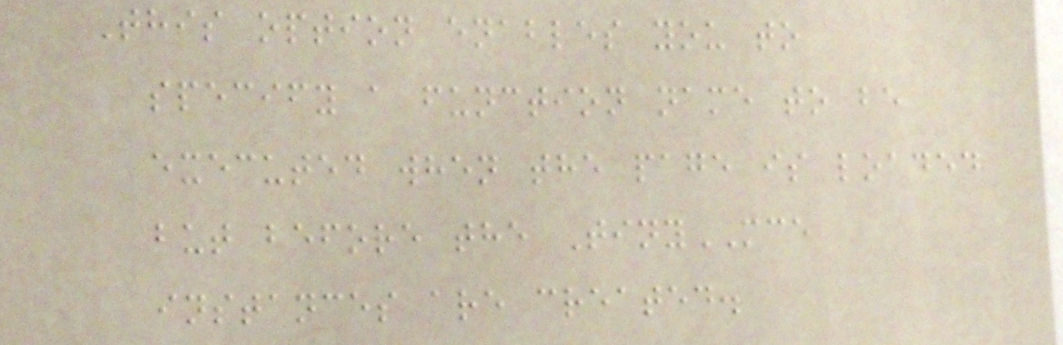This option enables you to
specify a function name to be
executed when the page is loaded
but before the TinyMCE
instances are created.
